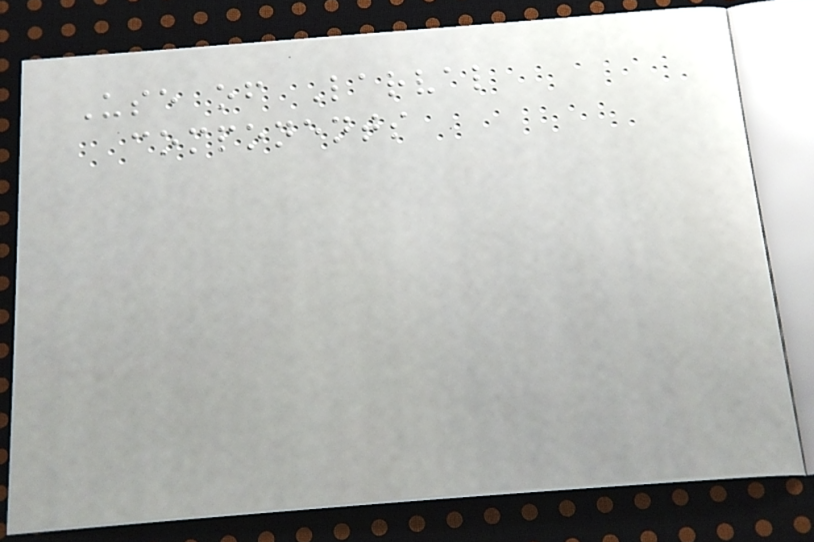Use of Larval
components
